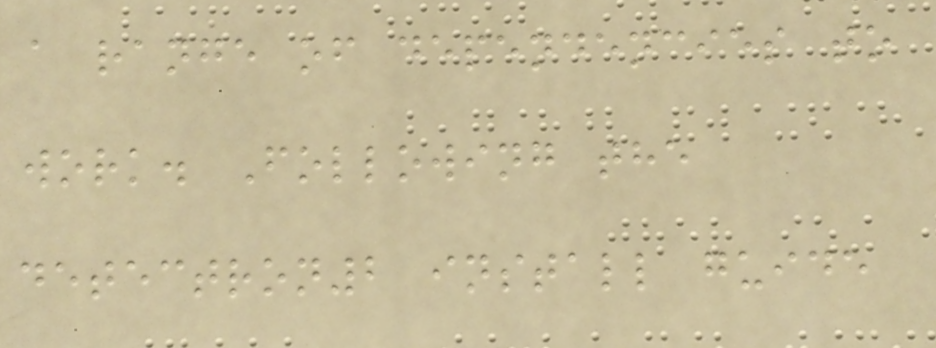a range of dependencies to
work. Following the
detectron2 install guide
